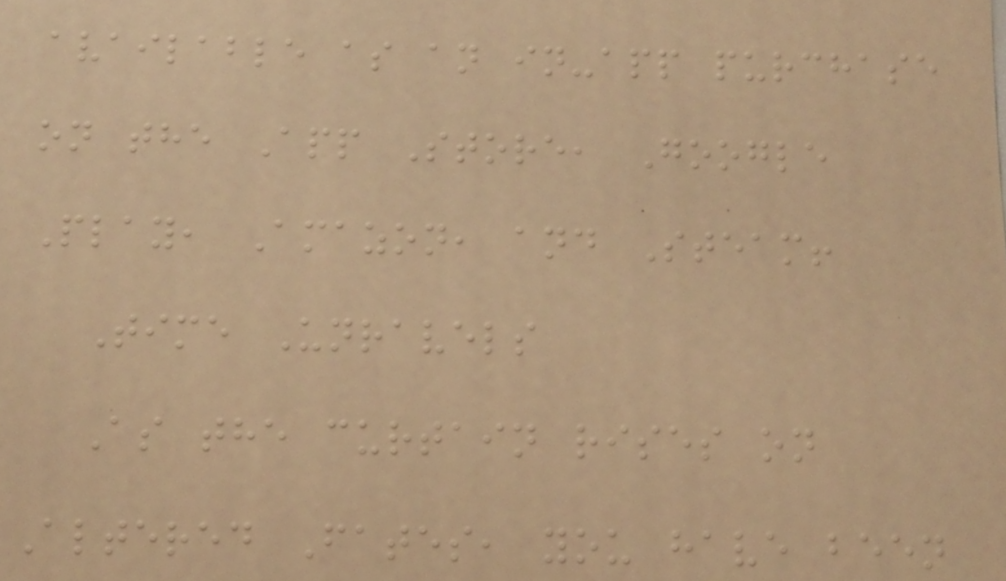available as an in-app purchase
on the App Store, Google
Play, Amazon, and Steam!
Time Unravels
As the curtain rises on
Altered Fates, you have been
